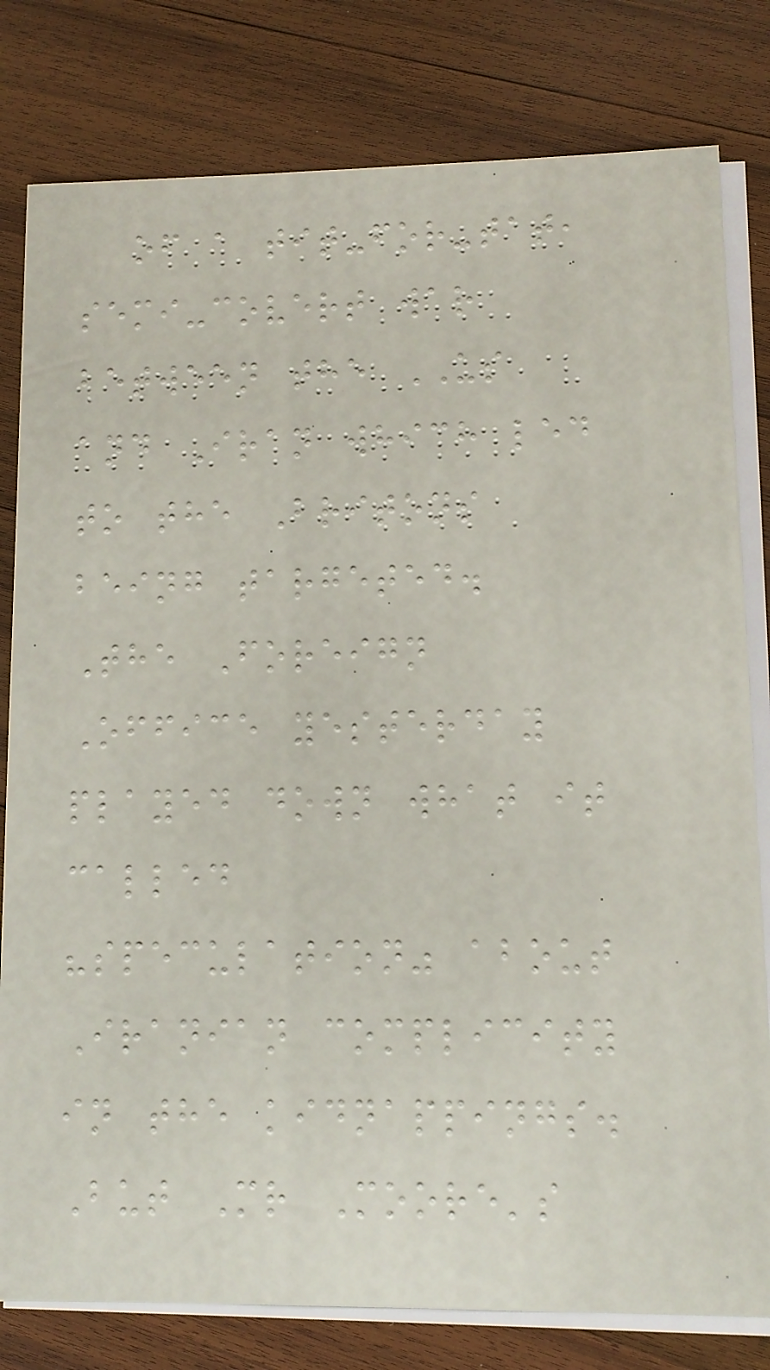of a tit-for-tat,
semi-covert war
between the US
and Iran which led
to the Britons
being targeted.
The Foreign
Office yesterday
played down what it
called
"speculation" about
Iranian complicity
in the kidnappings.
But Mr Moore's
